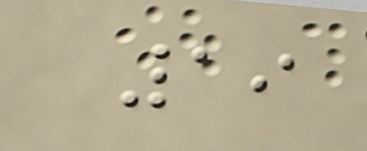19
